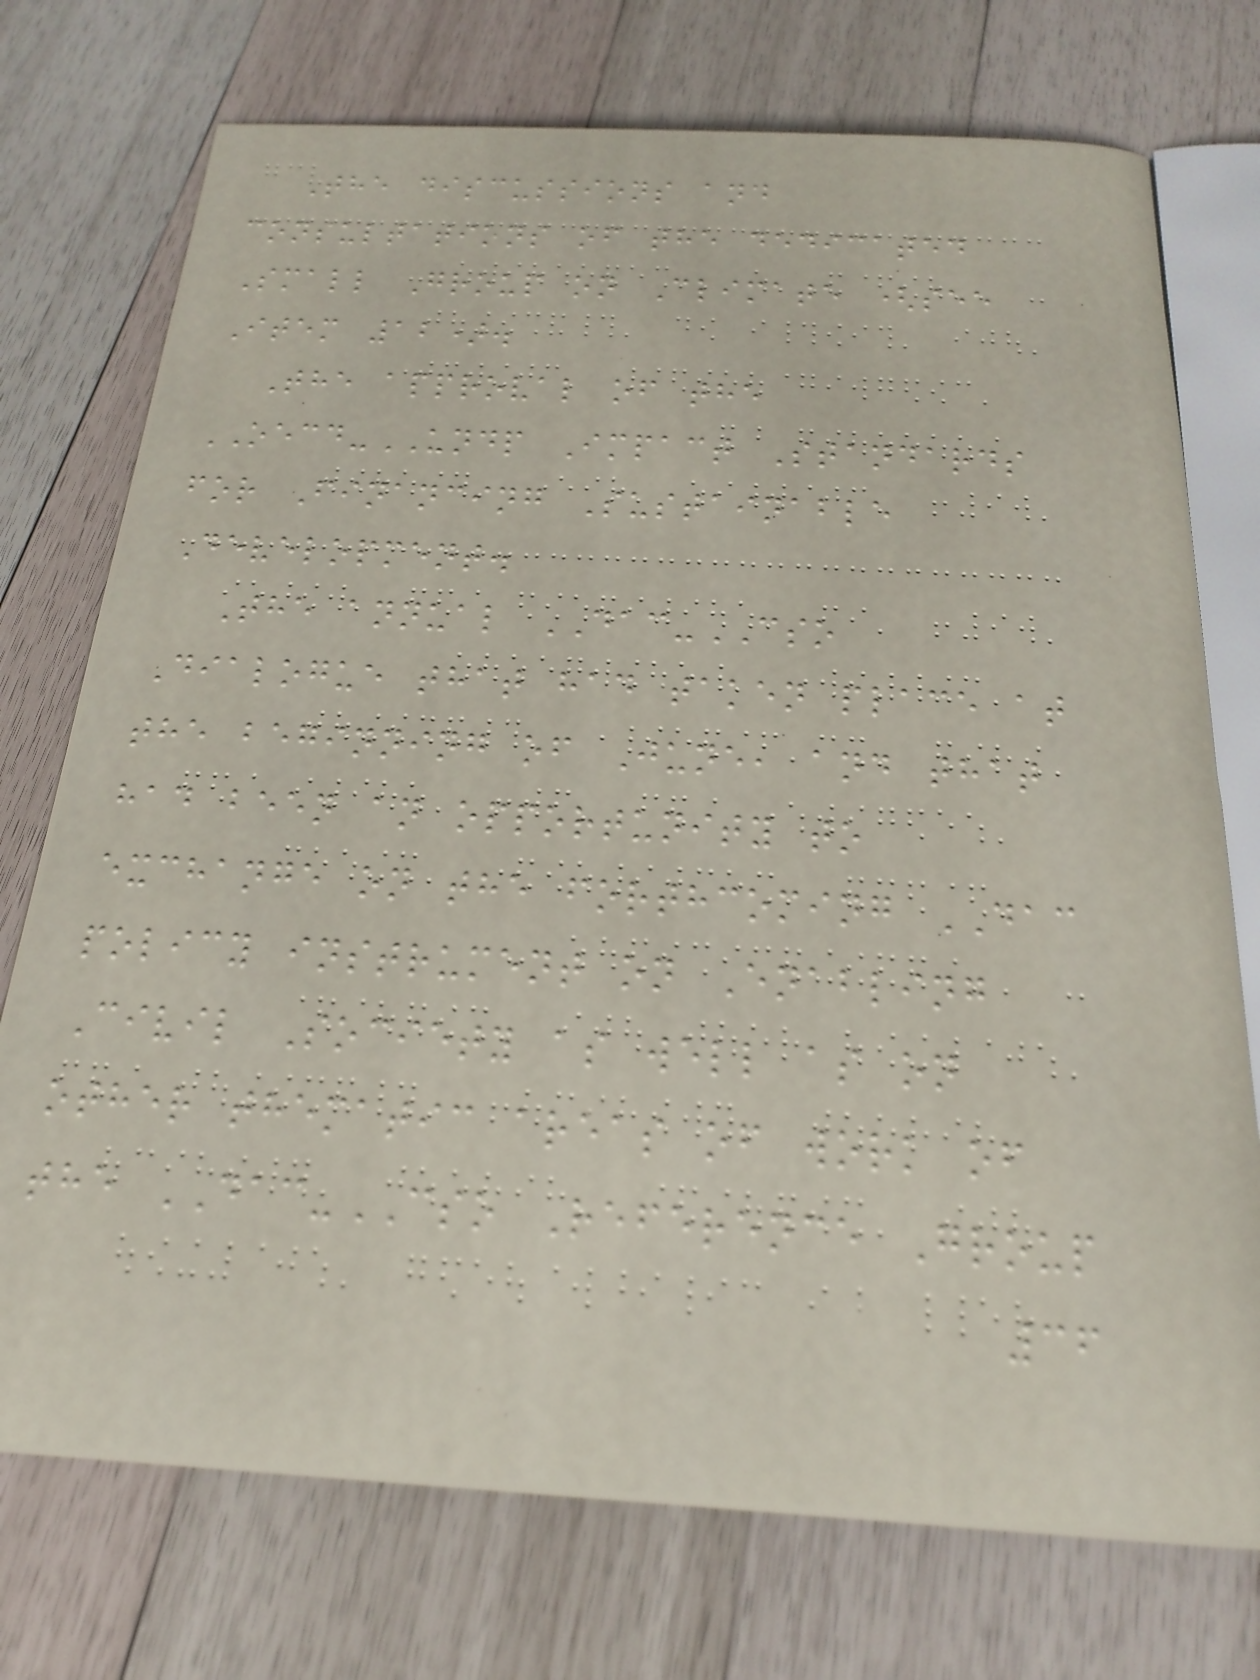The discussions and
consultations of the dedicated
Small Group on Climate (see
Item 12).
The approval of the
OECD-UNDP Impact Standards
for Financing Sustainable
Development.
The annual DAC-CSO
Dialogue that had taken place at
the beginning of June, and that
had been an opportunity to
exchange on the forthcoming DAC
policy instrument on Enabling
Civil Society as well as on
other thematic areas of work of
the DAC-CSO Reference Group
36
